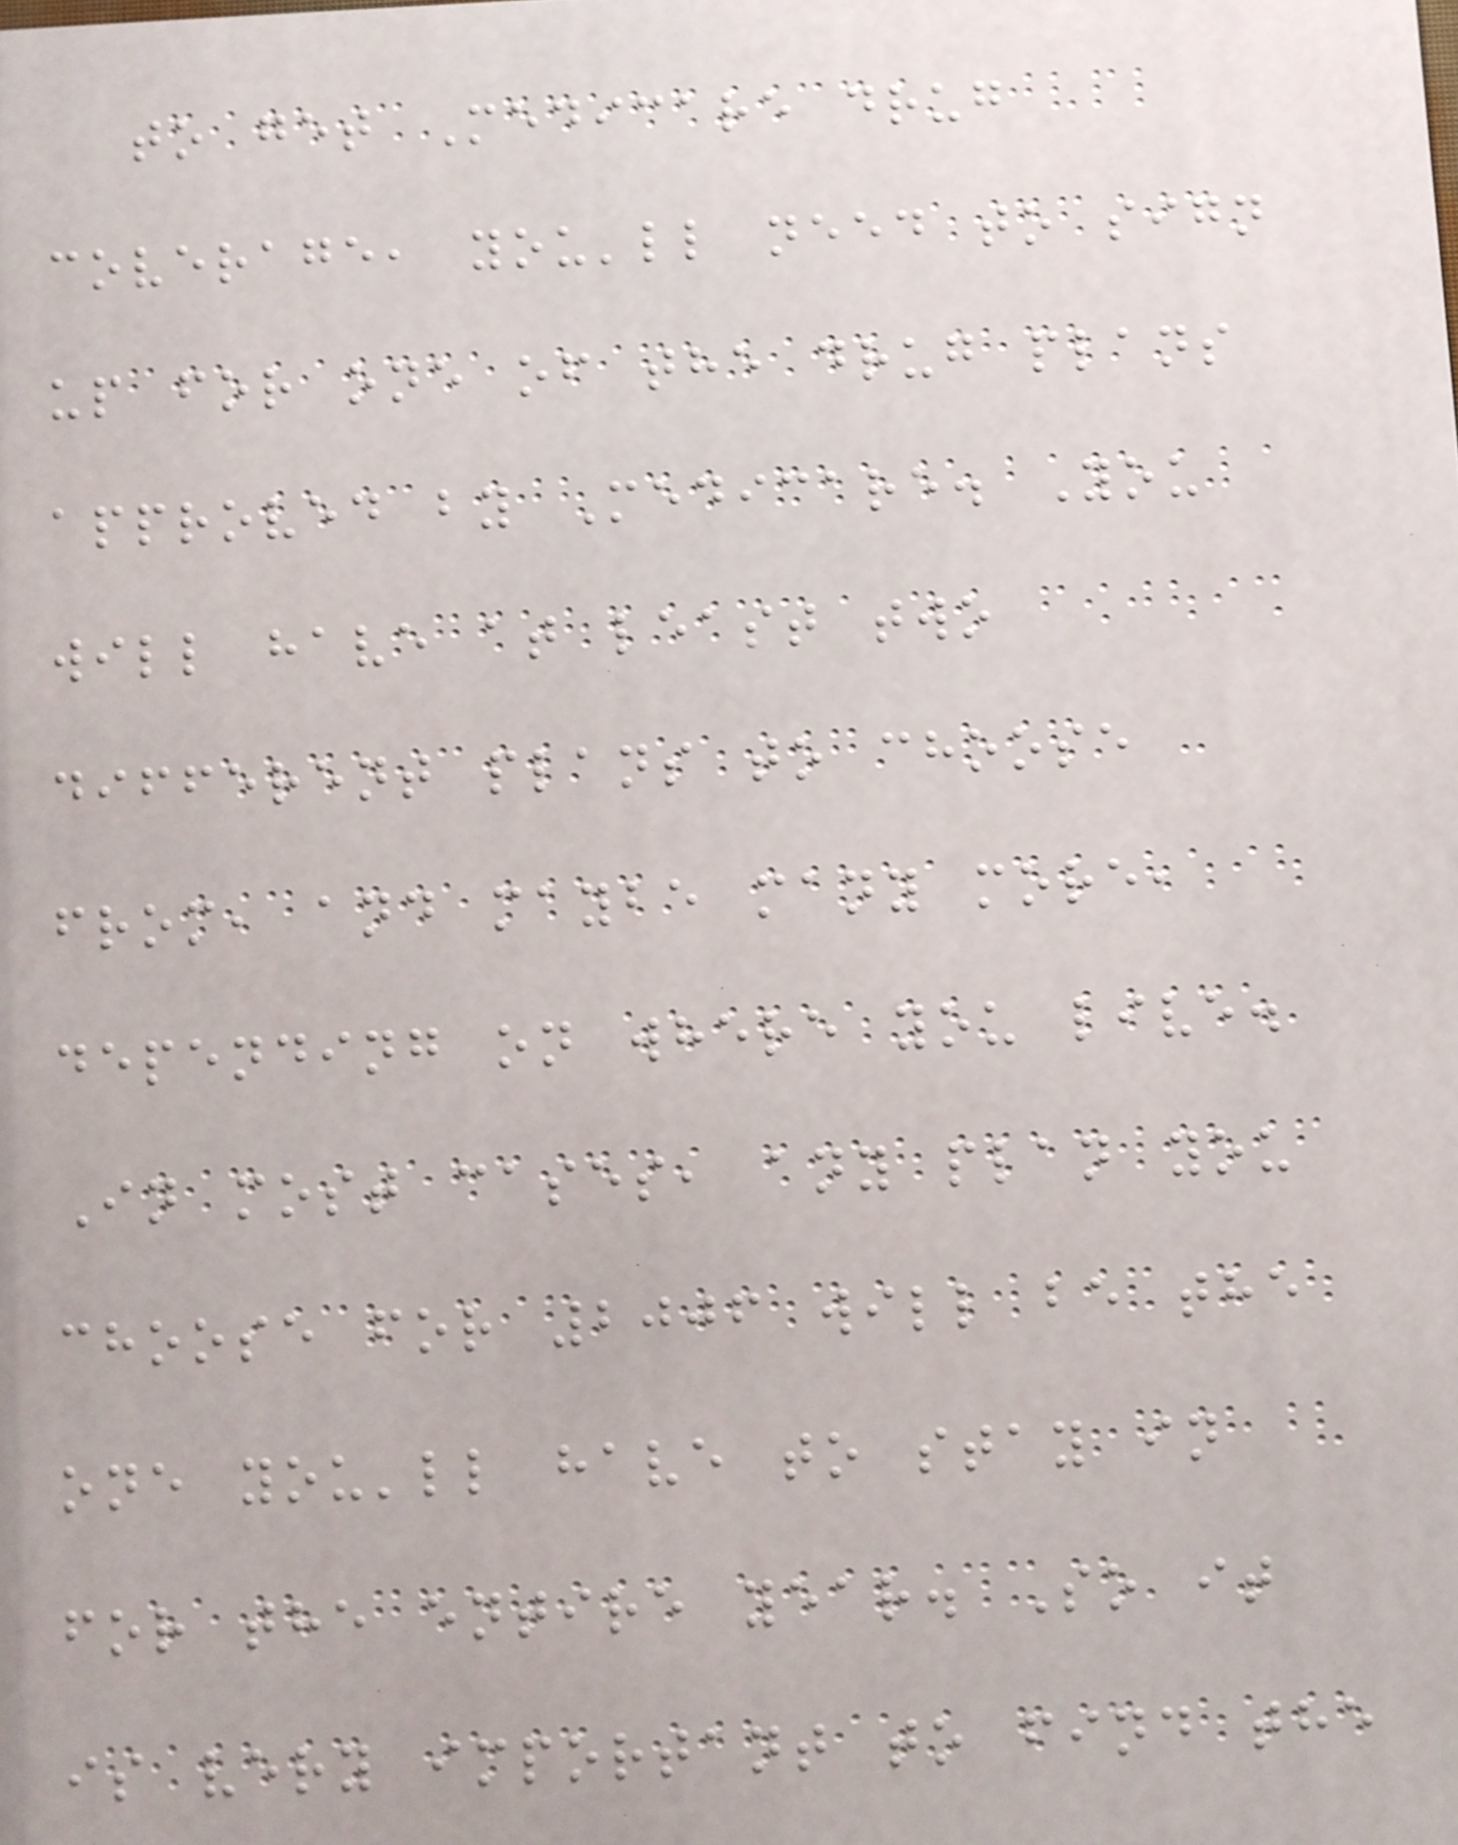to get Medicare drug
coverage, you'll need to sign
up for one of the drug plans
approved by Medicare. You
will have at least two
different plans to choose
from, and maybe many more,
depending on where you live.
In most cases, any plan you
choose for 2006 will be the
one you'll have to stay in
for the entire year. So it
is very important to find the
